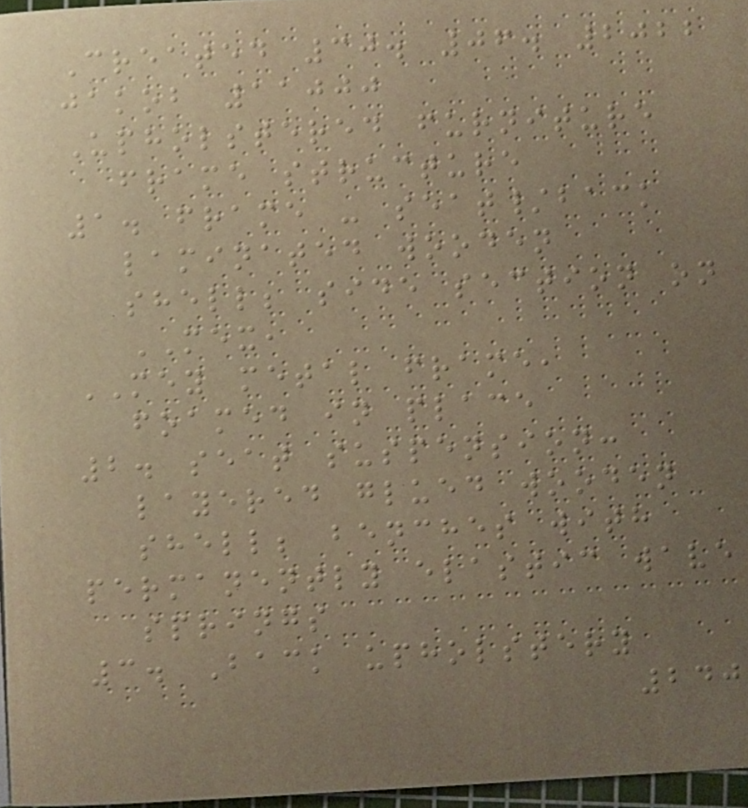Created 30. 06. 2022
jakob 11000
Upholstered furniture
frame structure
1. frame - seat/back
laminated wooden
shell; side section on
MEX,
MEY metal frame,
foamed in place
2. seat suspension:
layered glued wooden
shell; benches with
permanently elastic wave
springs
3. Back upholstery
240
